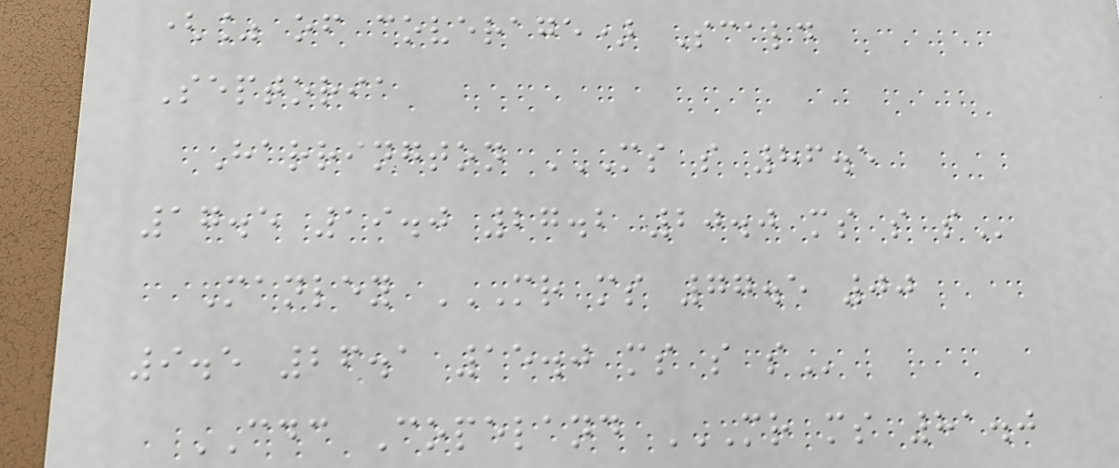(% of coverage) Scald
Septoria
Harrington MS S 86.5
17.5 19.0 27.2 20.0 MS S S
Manley MR MS 77.5 00
9.5 26.1 15.0 MS S S
CDC Copeland MR MS 81.0
